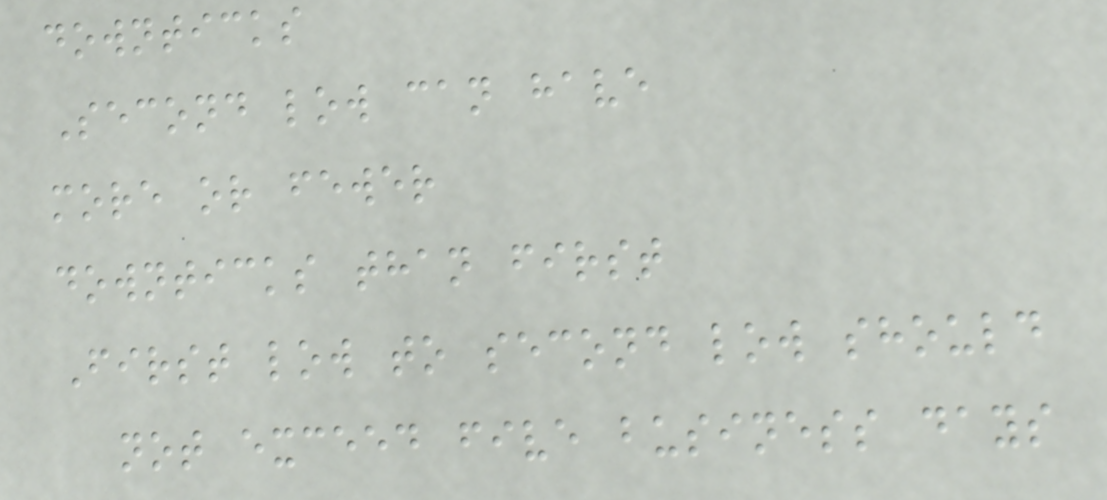downticks
Second low can have
more or fewer
downticks than first
First low to second low should
not exceed five business days
